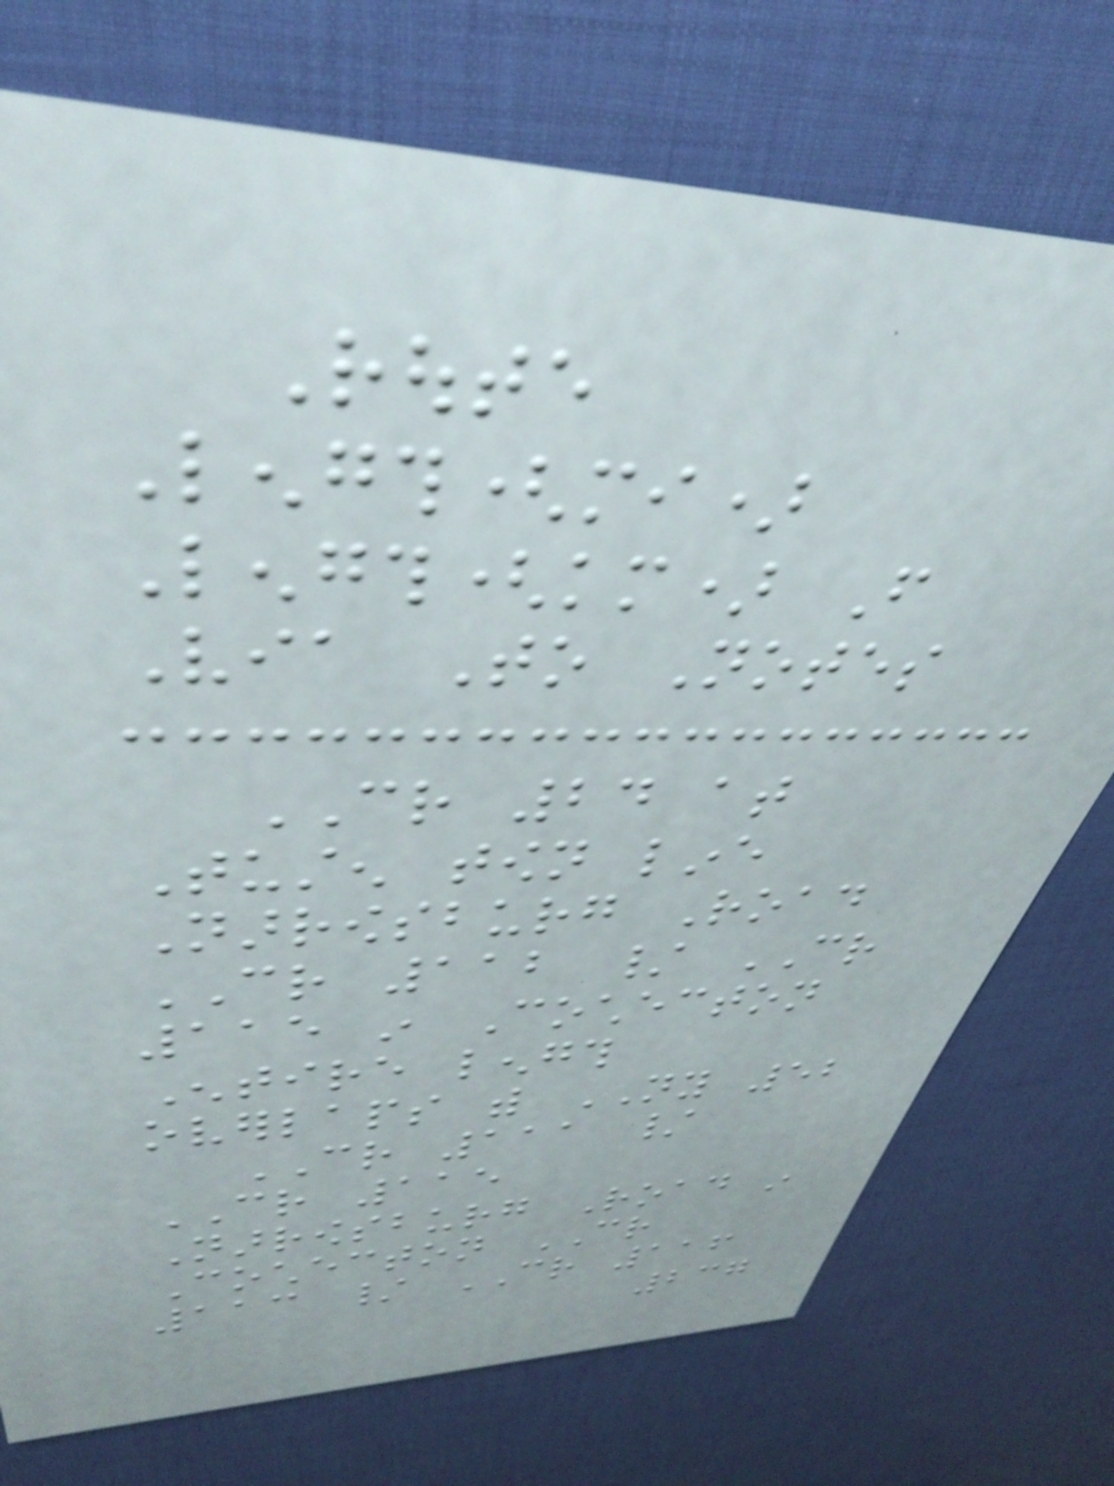Route
Length(mi)
Length(km) From
Via To Notes
CR 24 at
Tusten town line
Narrowsburg Road
CR 112 / CR
115 in Cochecton
Entire length
overlaps with NY 52
CR 111 /
CR 115
Narrowsburg Road in
Cochecton CR
113 / CR 116
237
